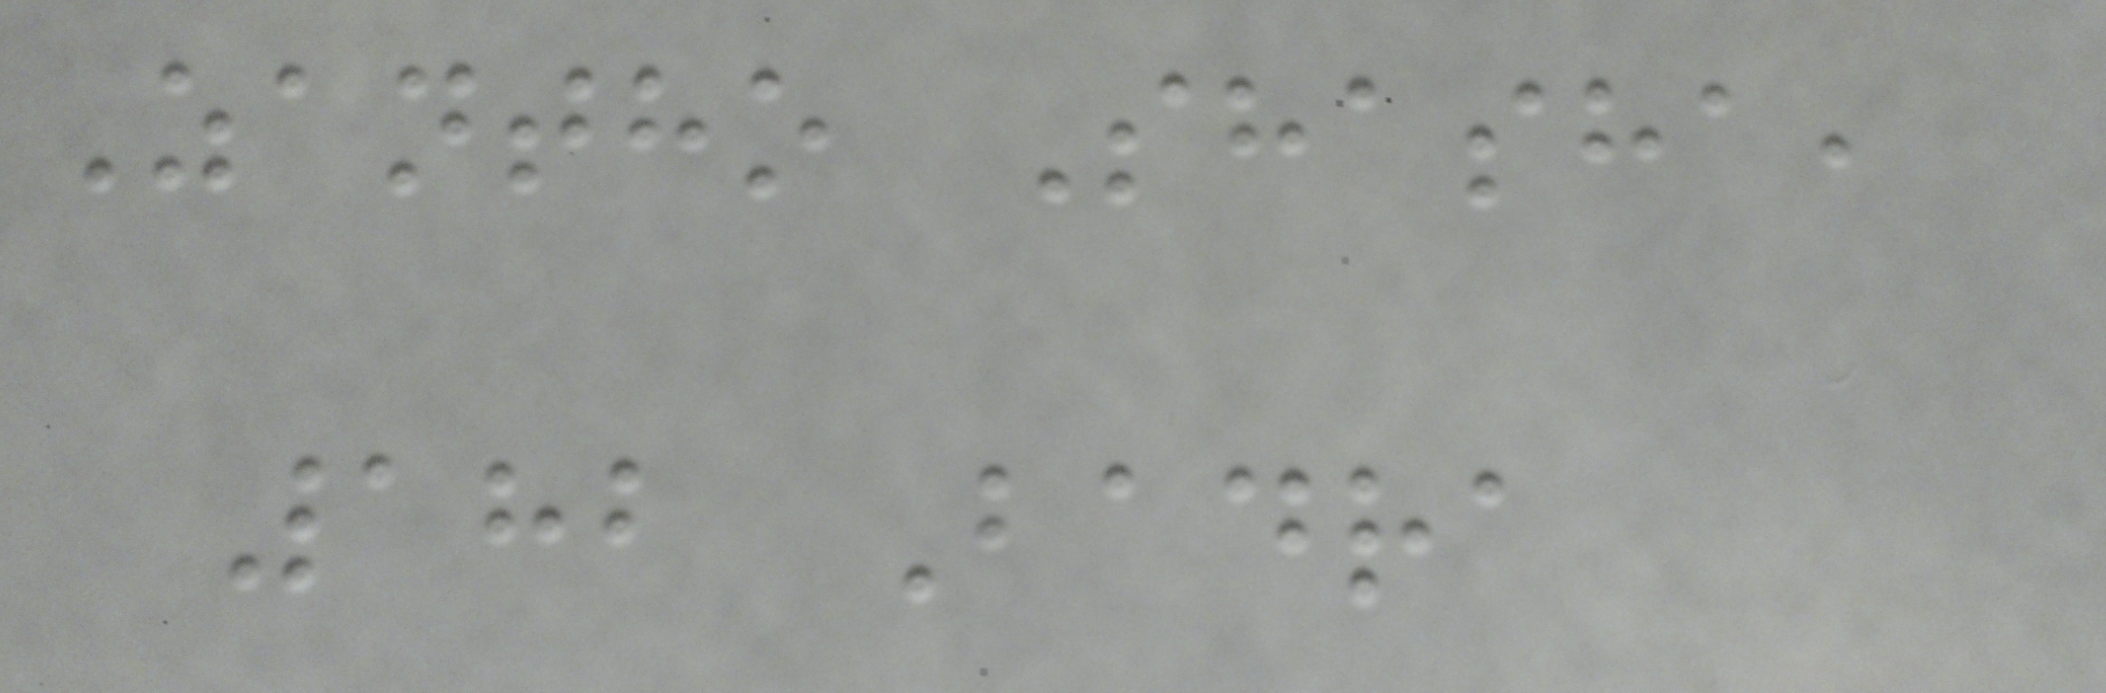Zantho Shasha,
182 Badra
